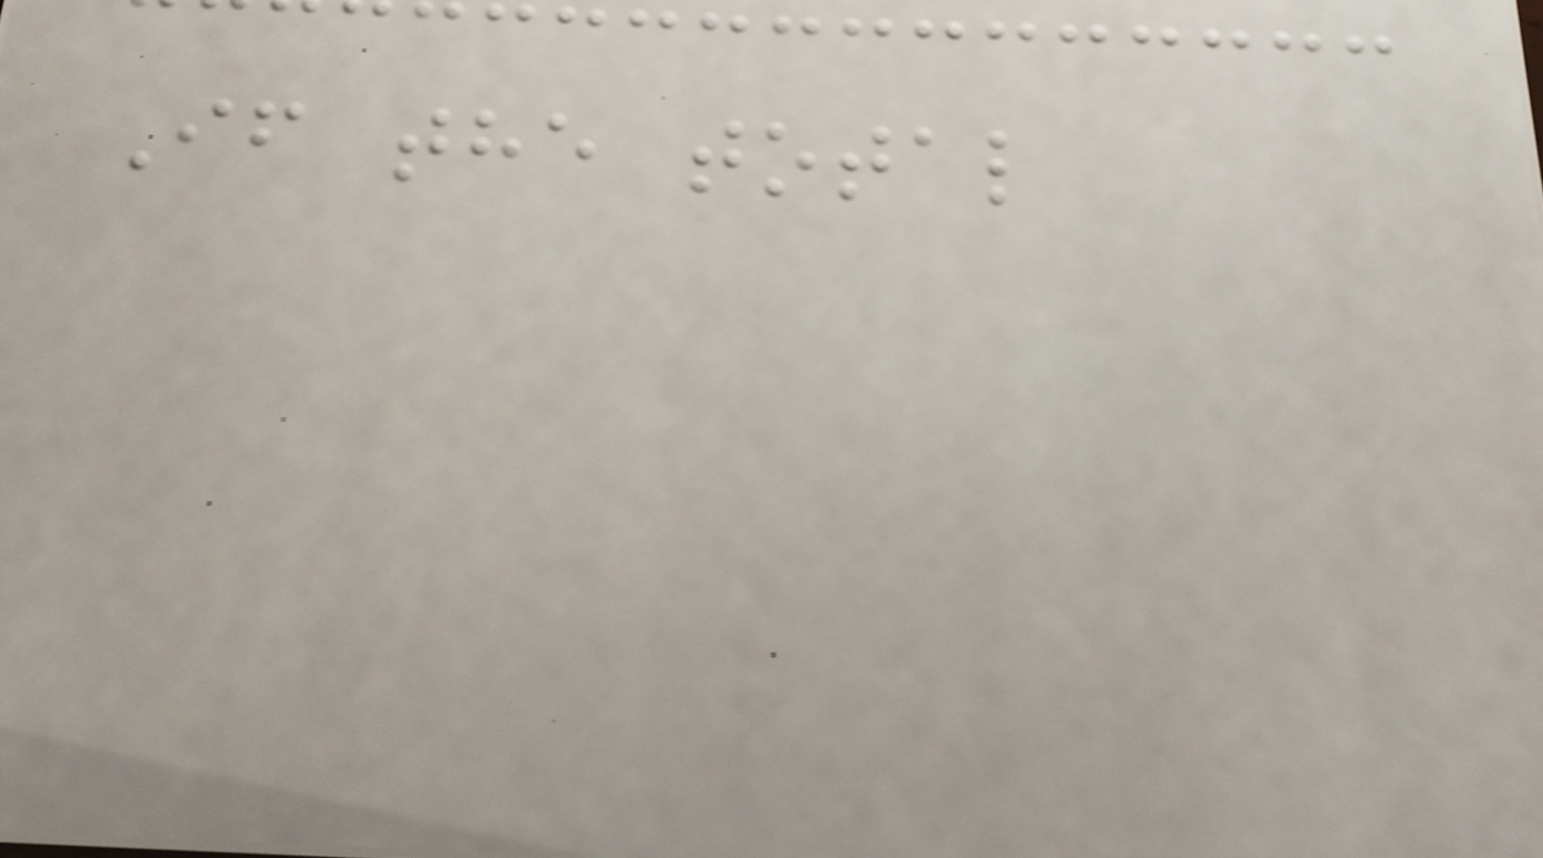If the total
